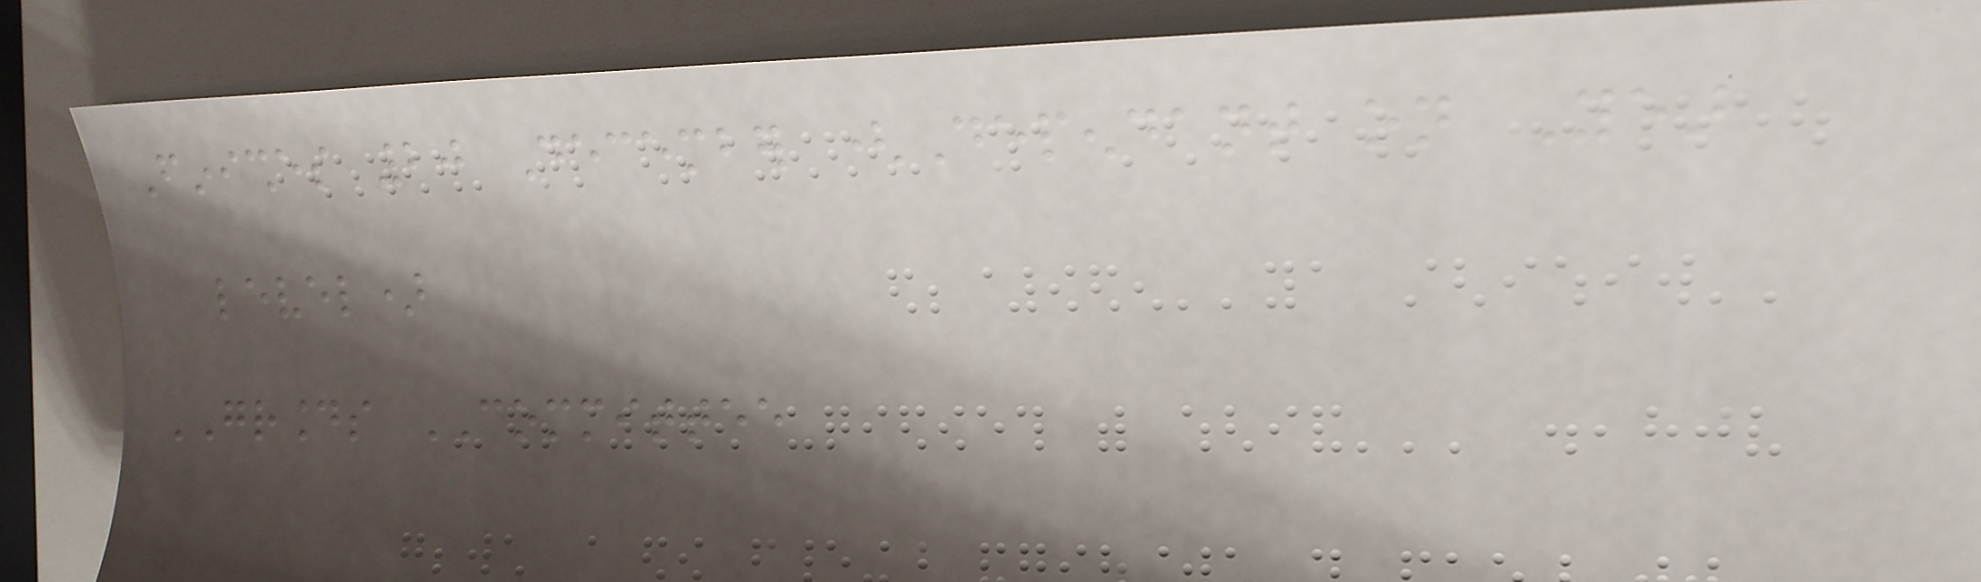Finishes 20 December (Dependant on Year
level)
GROUNDS COMMITTEE
